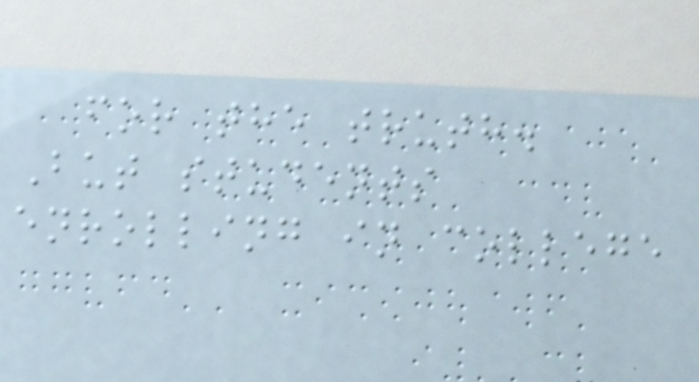for the truth.
But students
enrolling in college
